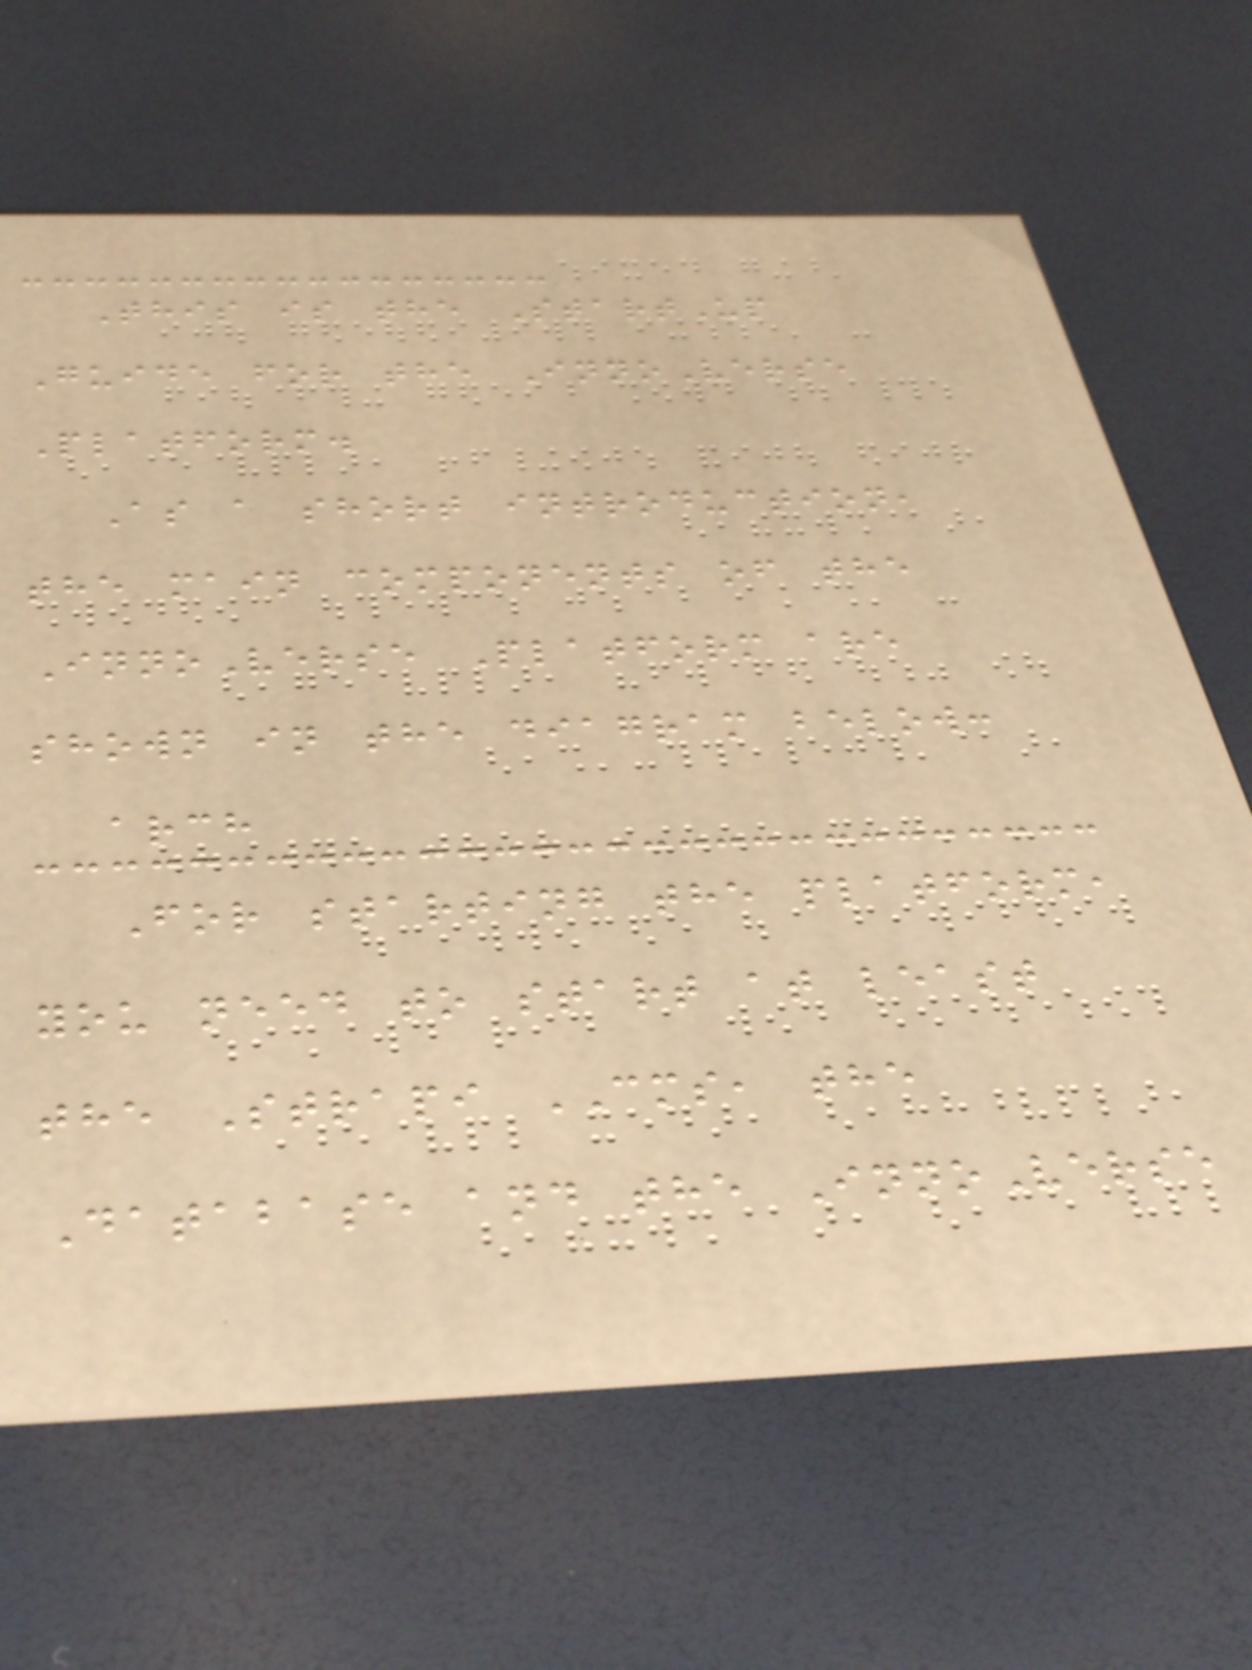This is the StartUp
Guide for the InnoVerse
Platform.
As a short introduction,
the main components of the
InnoVerse Platform are
shown in the diagram below:
arch
For starting the platform,
you need to start at least
the Strapi CMS, the
Database and the InnoVerse
